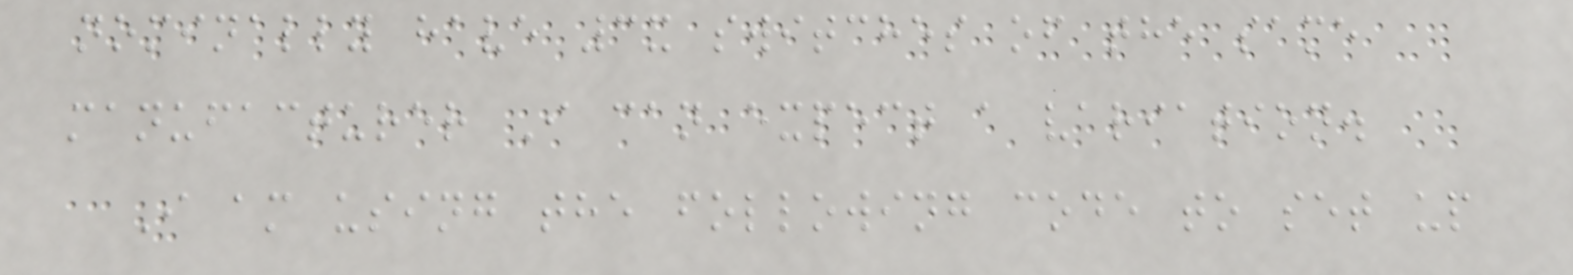nominally have 3x switches of the same
manufacturer I can expect a variation.
I am using the following code to set up
